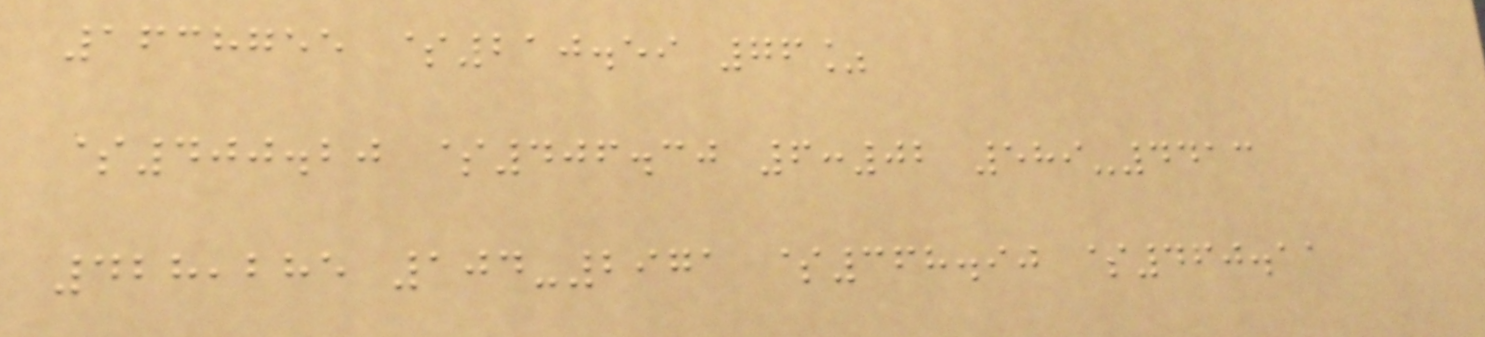1638755 $210.59 76%
$400.20 $406.30 6:02 589-4413
428,285 104-2971 $368.90 $460.11
